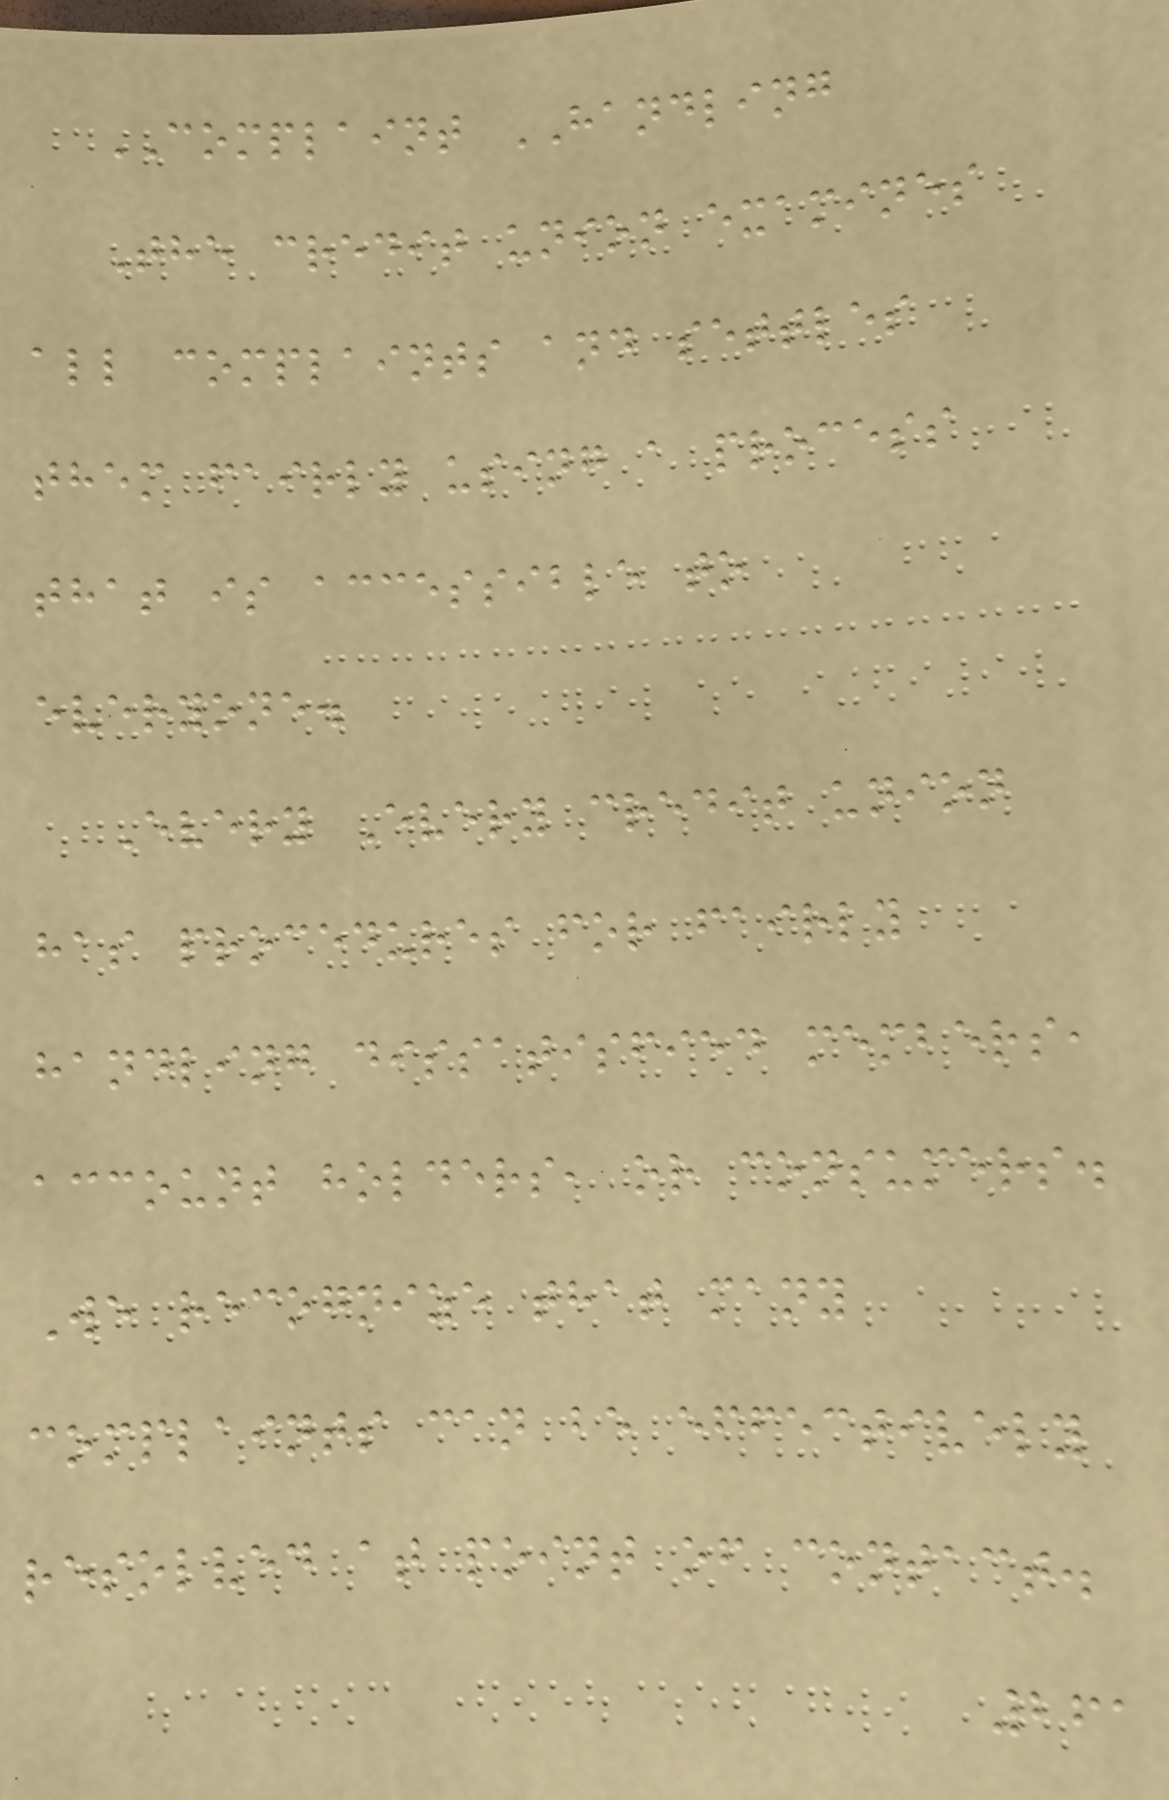COMPLAINT HANDLING
The credit union examines
all complaints and settles
them fairly using a process
that is accessible to
everyone.
Every Every credit union
has procedures for fairly
handling dissatisfied members,
account holders, or consumers.
We recognize that many
complaints can be effectively
resolved at point of contact.
261
